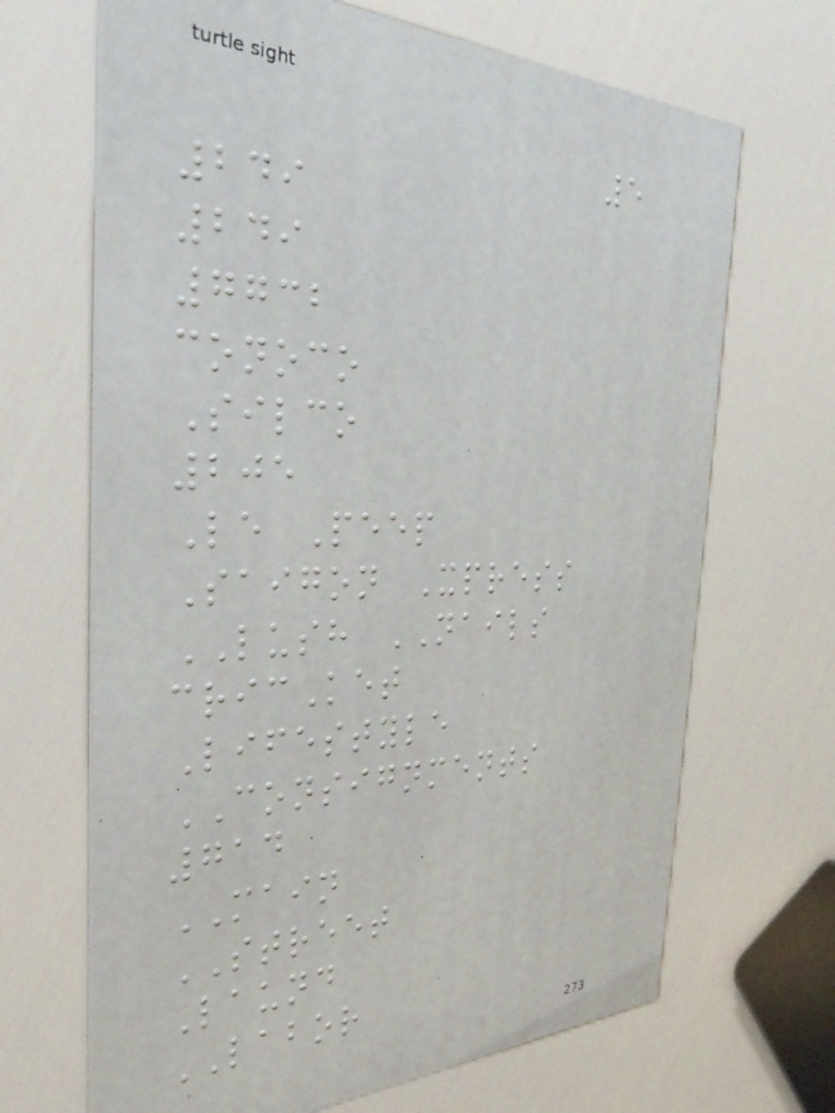5
249
249
7732
conoco
Silco
205
Le Peep
Saigon Xpress
LUSH NAILS
cricKet
Lifestyle
CONSIGNMENTS
714
MAIN
STREET
Laund
LABOR
